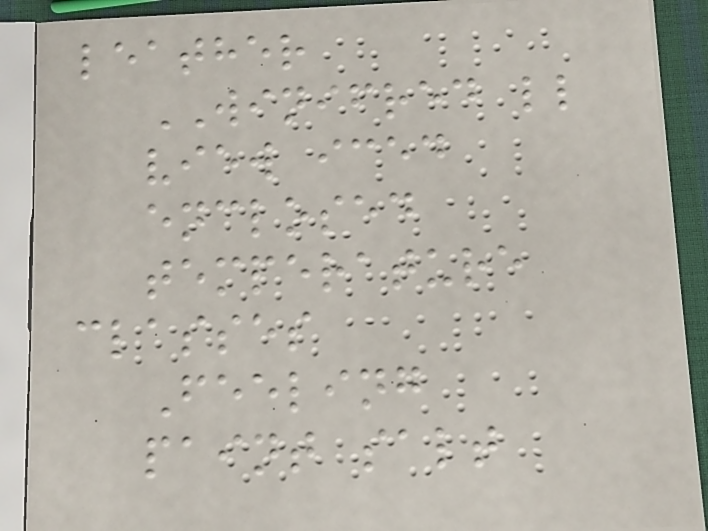leather
WINIFRED ll
view iced
enclosed
temperature
classes
Feeling
paint salt
